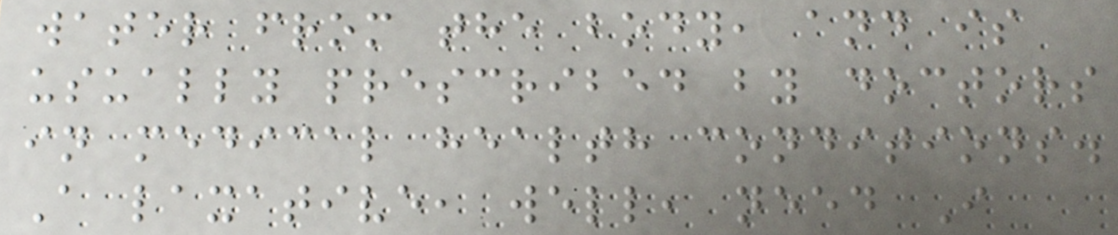water from the body, and is
usually prescribed by doctors
in medical health conditions.
A laxative, well, need I
